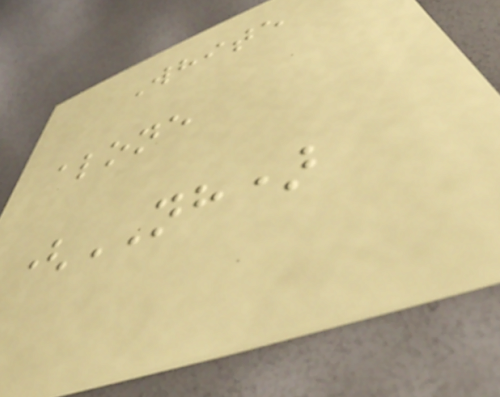White
alone
(NH)
